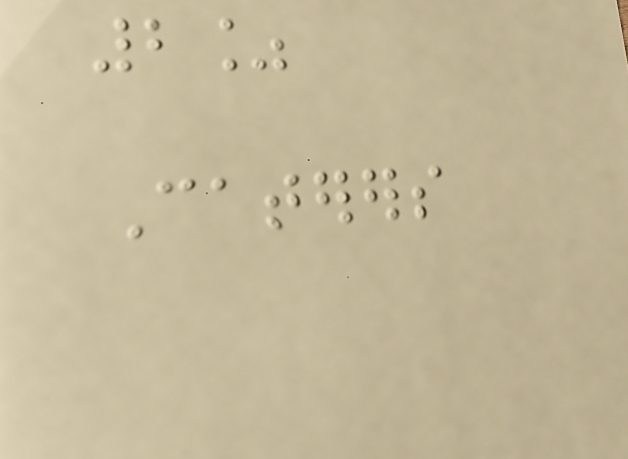2%
Caterers
